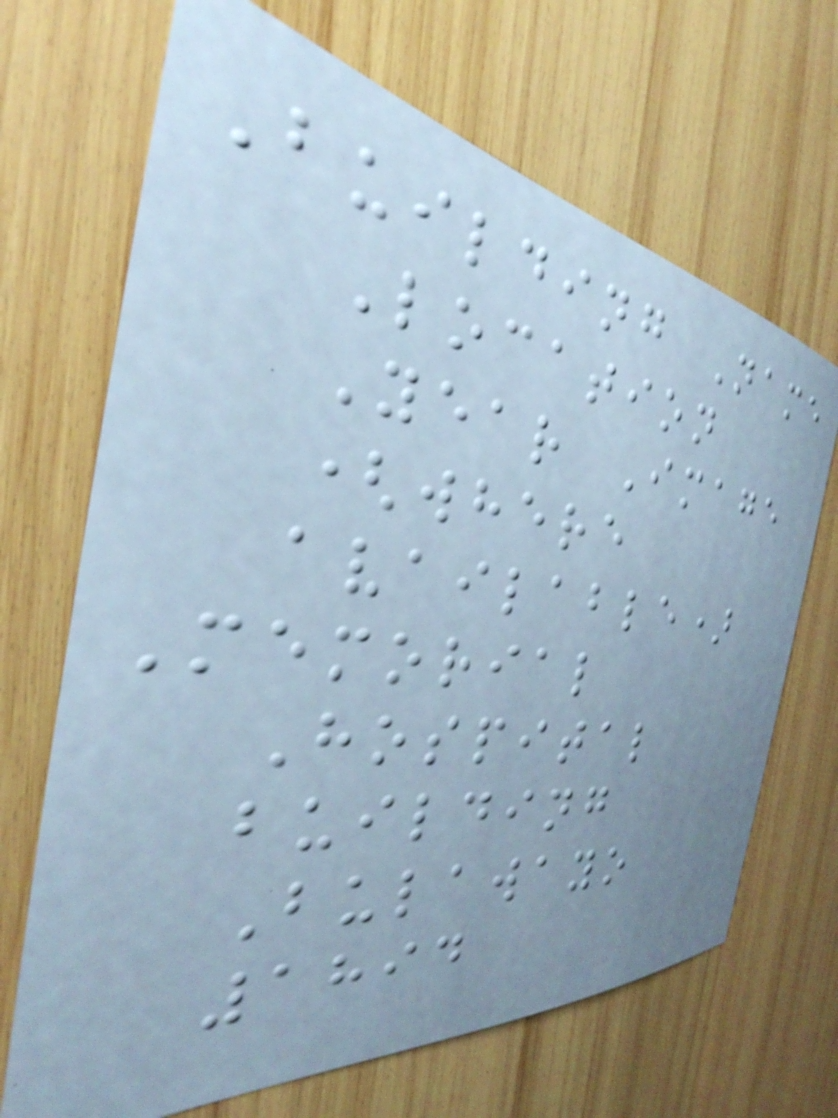Building Name
Location
Year Image
(where
available)
Memorial
Hospital
building
Bulawayo
1894
